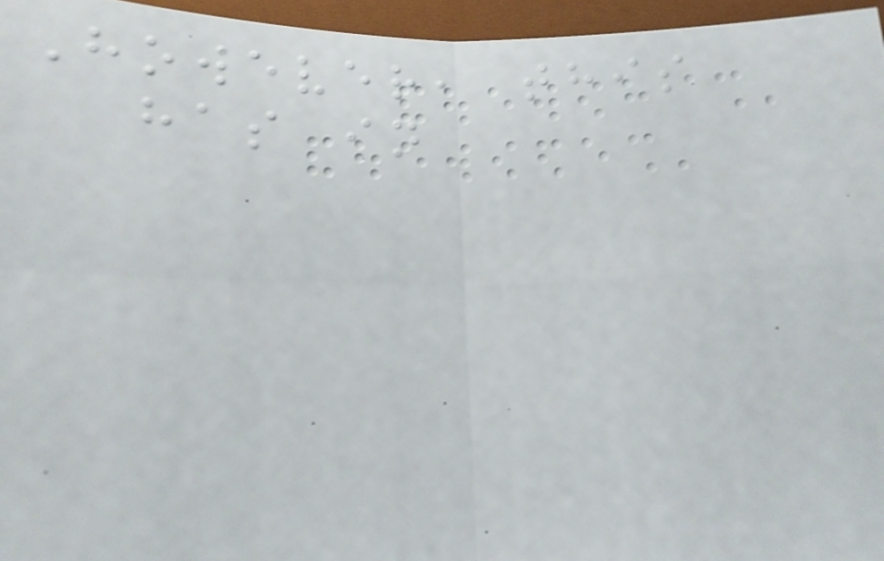However, this
has in
